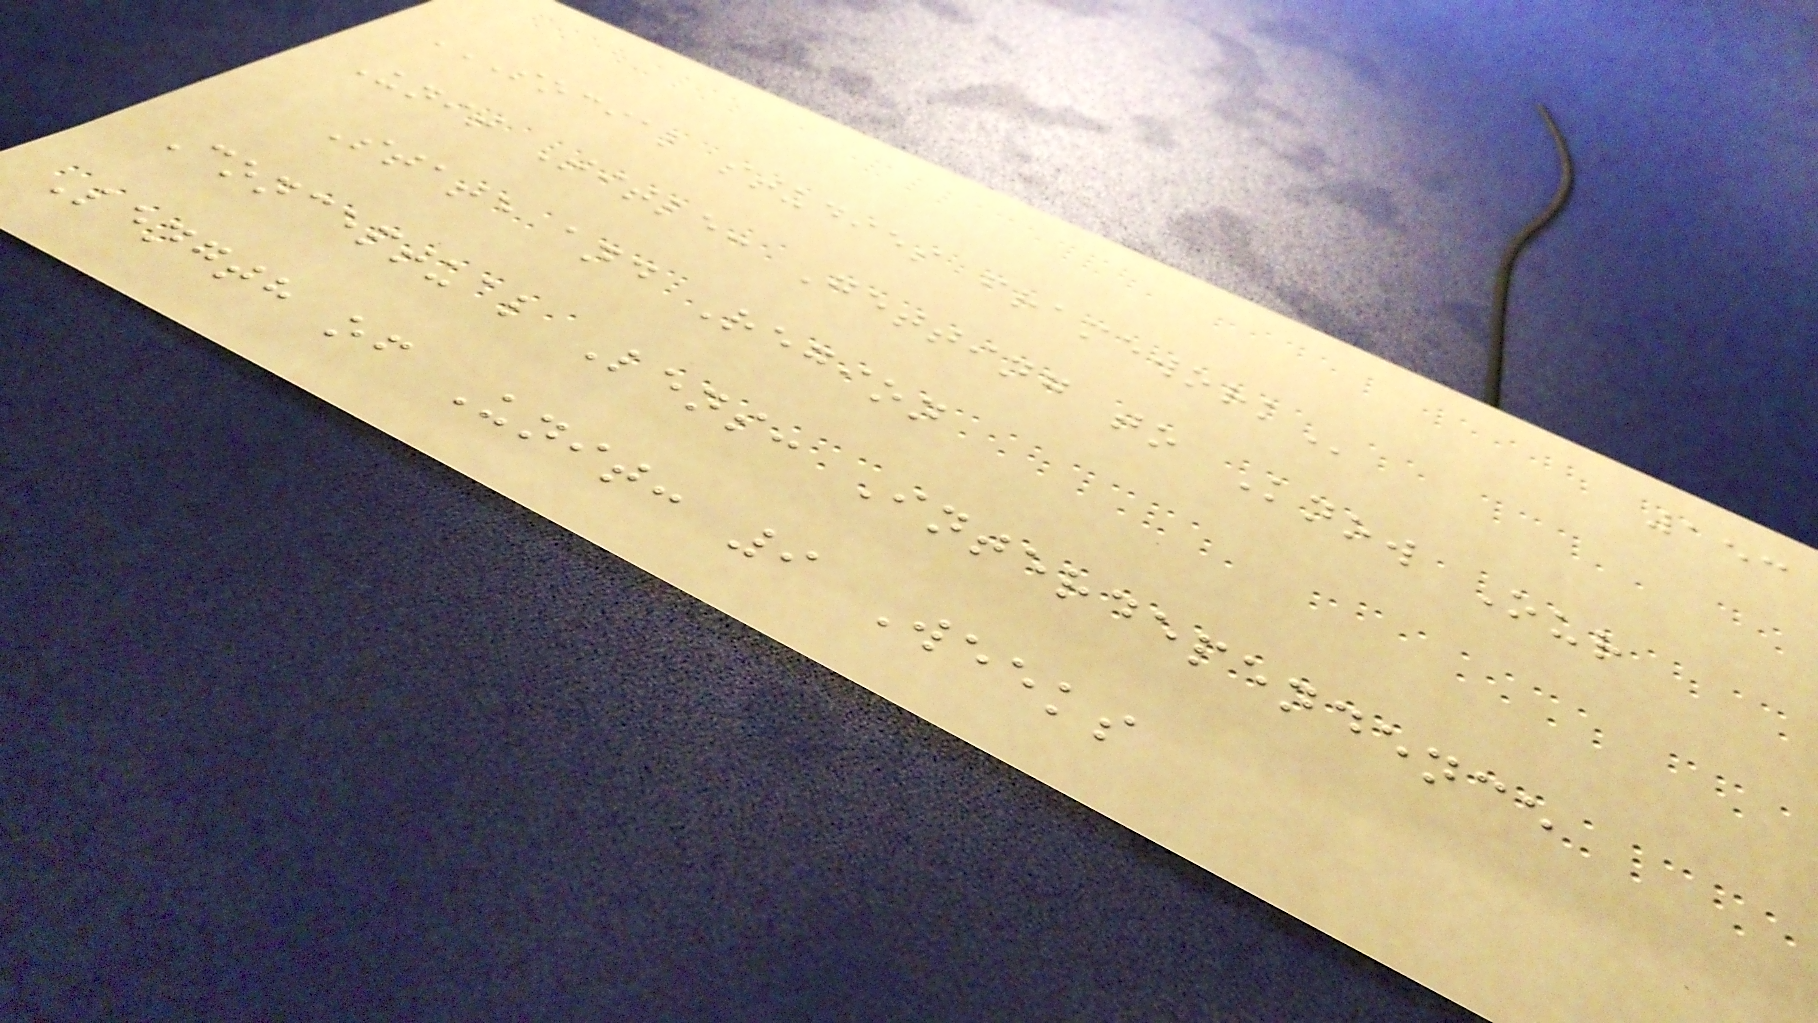153
SOCIAL STUDIES FRAMEWORK
Unit Title: Getting to Know Our
State and Region
Conceptual Lens: Interdependence
Length of Unit: 9 Weeks
